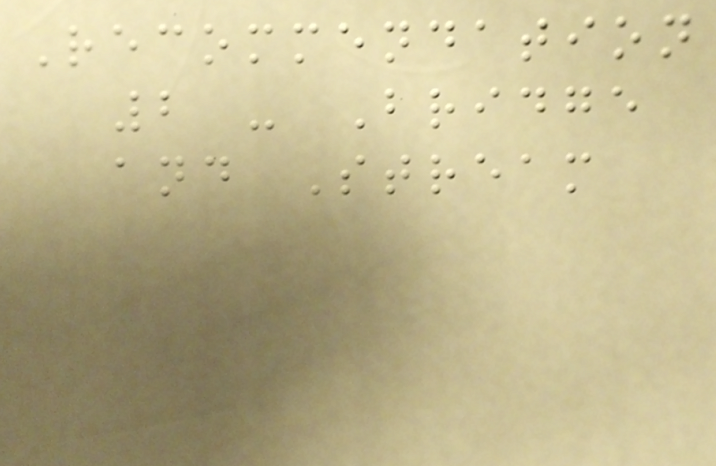Recommendation
2 - Bridge
and Stream
